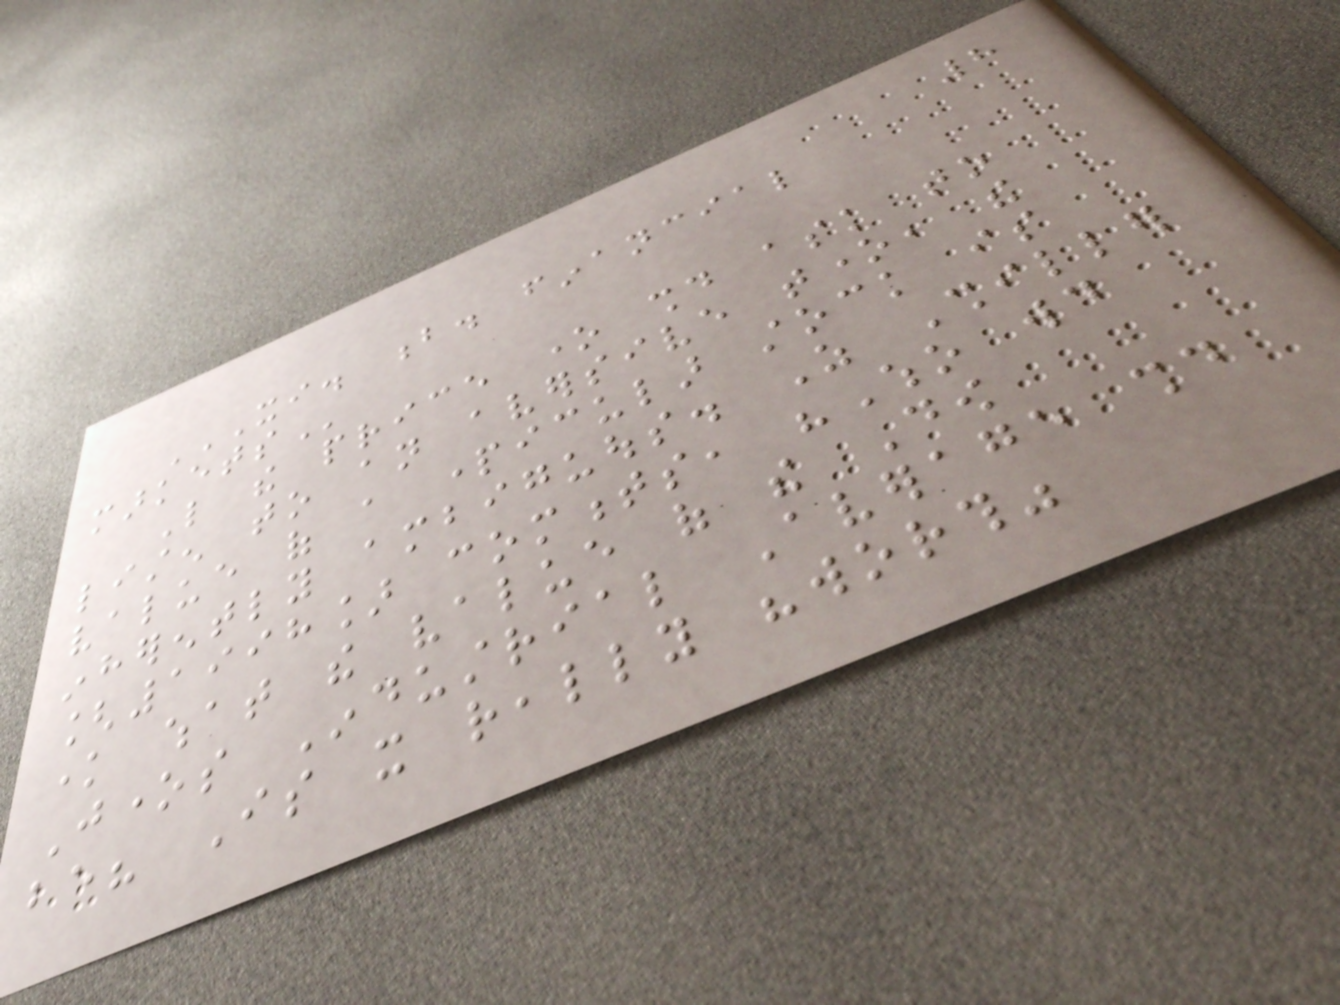8
XI. B. FINANCIAL
MARKETS
Like the price one should ask to
listen to an aversive tone, the
value of a particular stock is
inherently ambiguous. As Shiller
[1998] comments, "Who would
know what the value of the Dow
Jones Industrial Average should
be? Is it really "worth"
